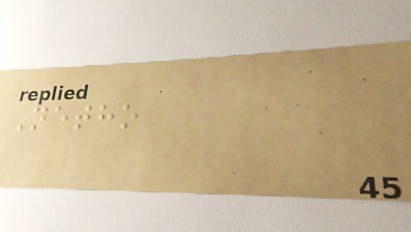Netho
